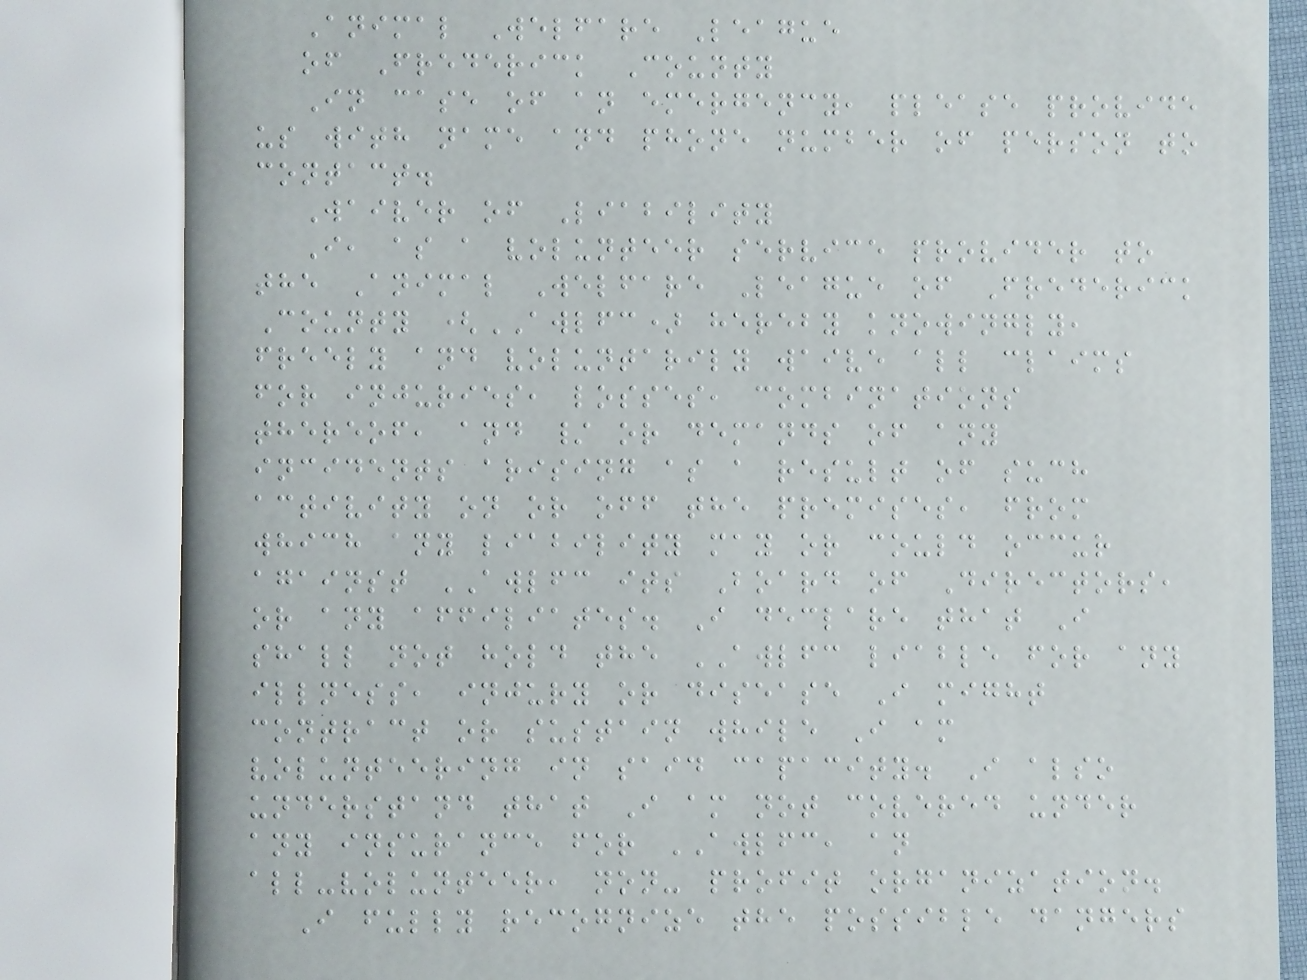Animal Welfare League
of Frederick County
In case of an emergency, please provide
us with name and phone number of person to
contact.
Waiver of Liability
I, as a volunteer service provider to
the Animal Welfare League of Frederick
County (AWLFC) hereby knowingly,
freely and voluntarily waive all claims
for injuries, losses, combinations
thereof, and / or demands of any
incidents arising as a result of such
activity on or off the premises, from
which any liability may or could occur
against AWLFC its Board of Directors,
or any affiliates. I declare that I
shall not hold the AWLFC liable for any
illness, injury or disease I might
contract or sustain while I am
volunteering in said capacity. I also
understand that I am not covered under
any insurance for AWLFC, an
all-volunteer, non- profit organization.
I fully recognize the possible dangers
